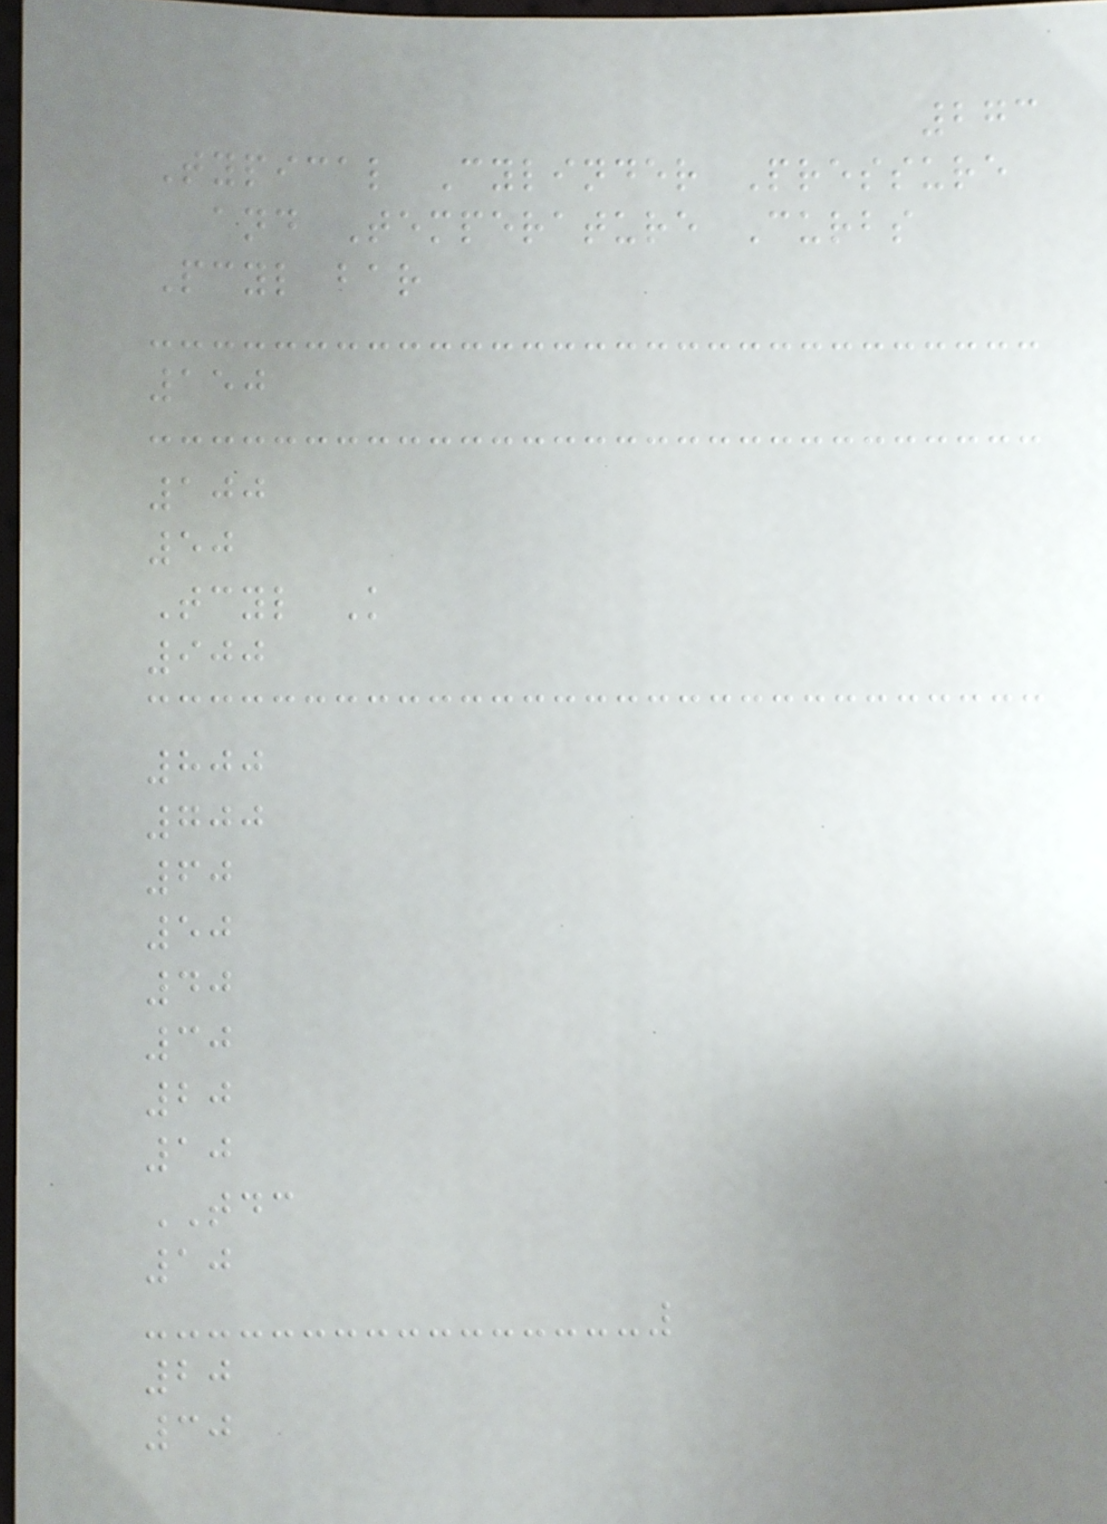273
Typical Cylinder Pressure
and Temperature Curbs
Pcyl bar
150
100
50
Tcyl K
900
800
700
60
50
40
30
20
10
TDC
10
20
30
